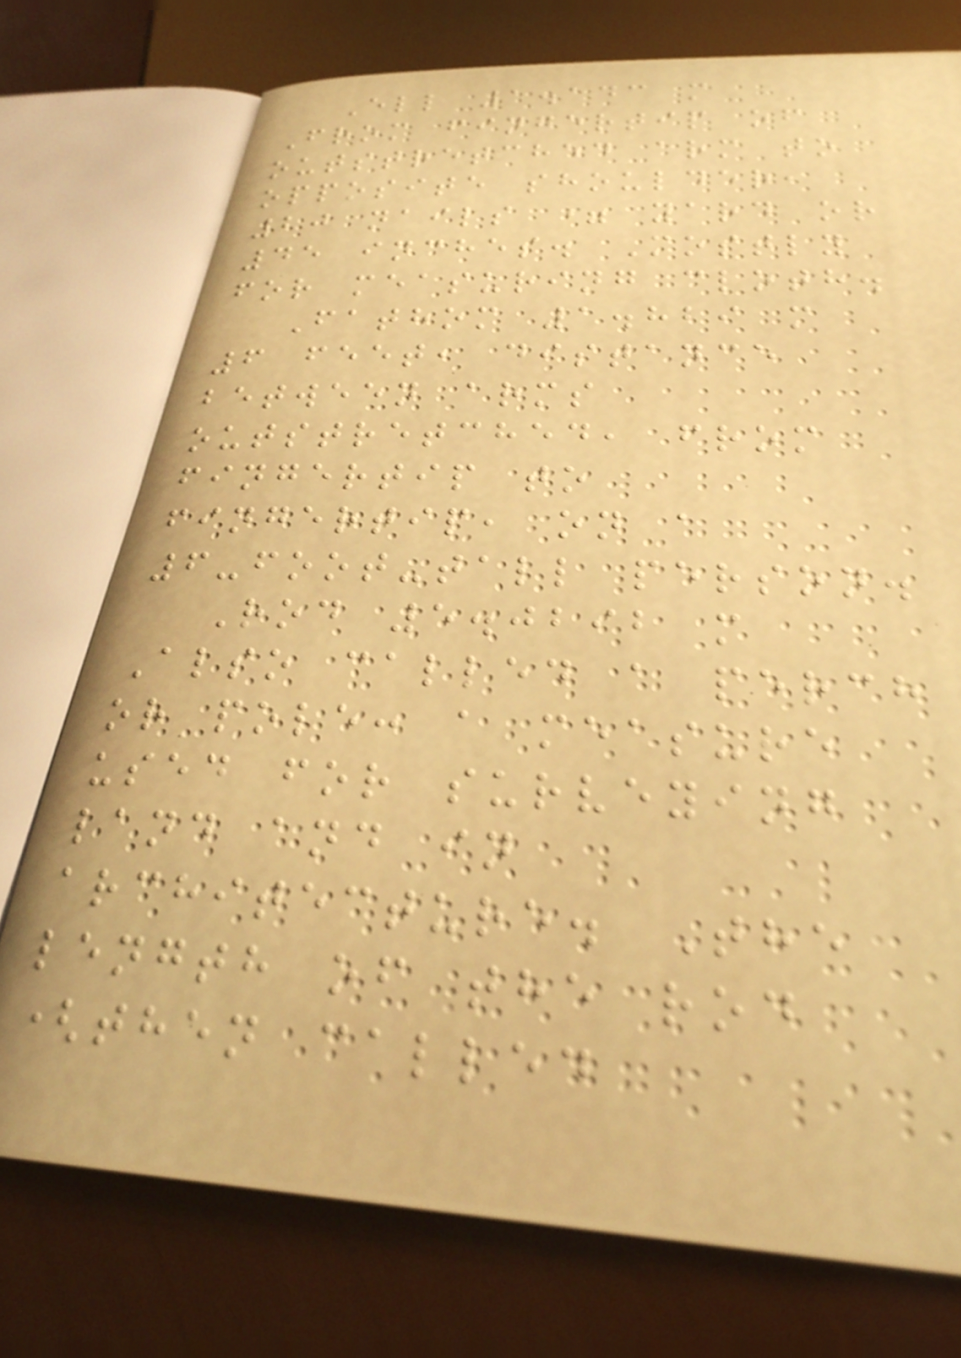Ell 1.143 m
From fingertip of
outstretched arm to
opposite shoulder,
20 nails = yard or
45 inches. Mostly
for measuring cloth.
Fathom 1.829 m
6 feet, distance
between arms
outstretched, from
fingertip to
fingertip, on a
6-foot-tall person.
Rod 5.0292 m
Also called a perch
or pole: a measure
used for surveying
land and in
architecture. The
length of the rod
(then called
